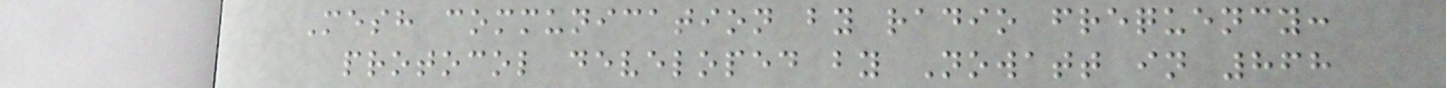Mesh communication by radio frequency:
protocol developed by Nowatt in 868
